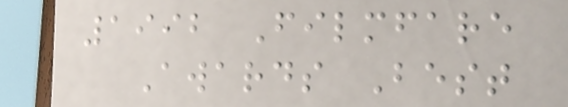1992 Filmfare
Awards Best
